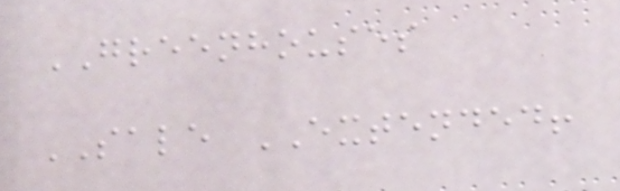GREENHOUSES
SALE EXTENDED!
